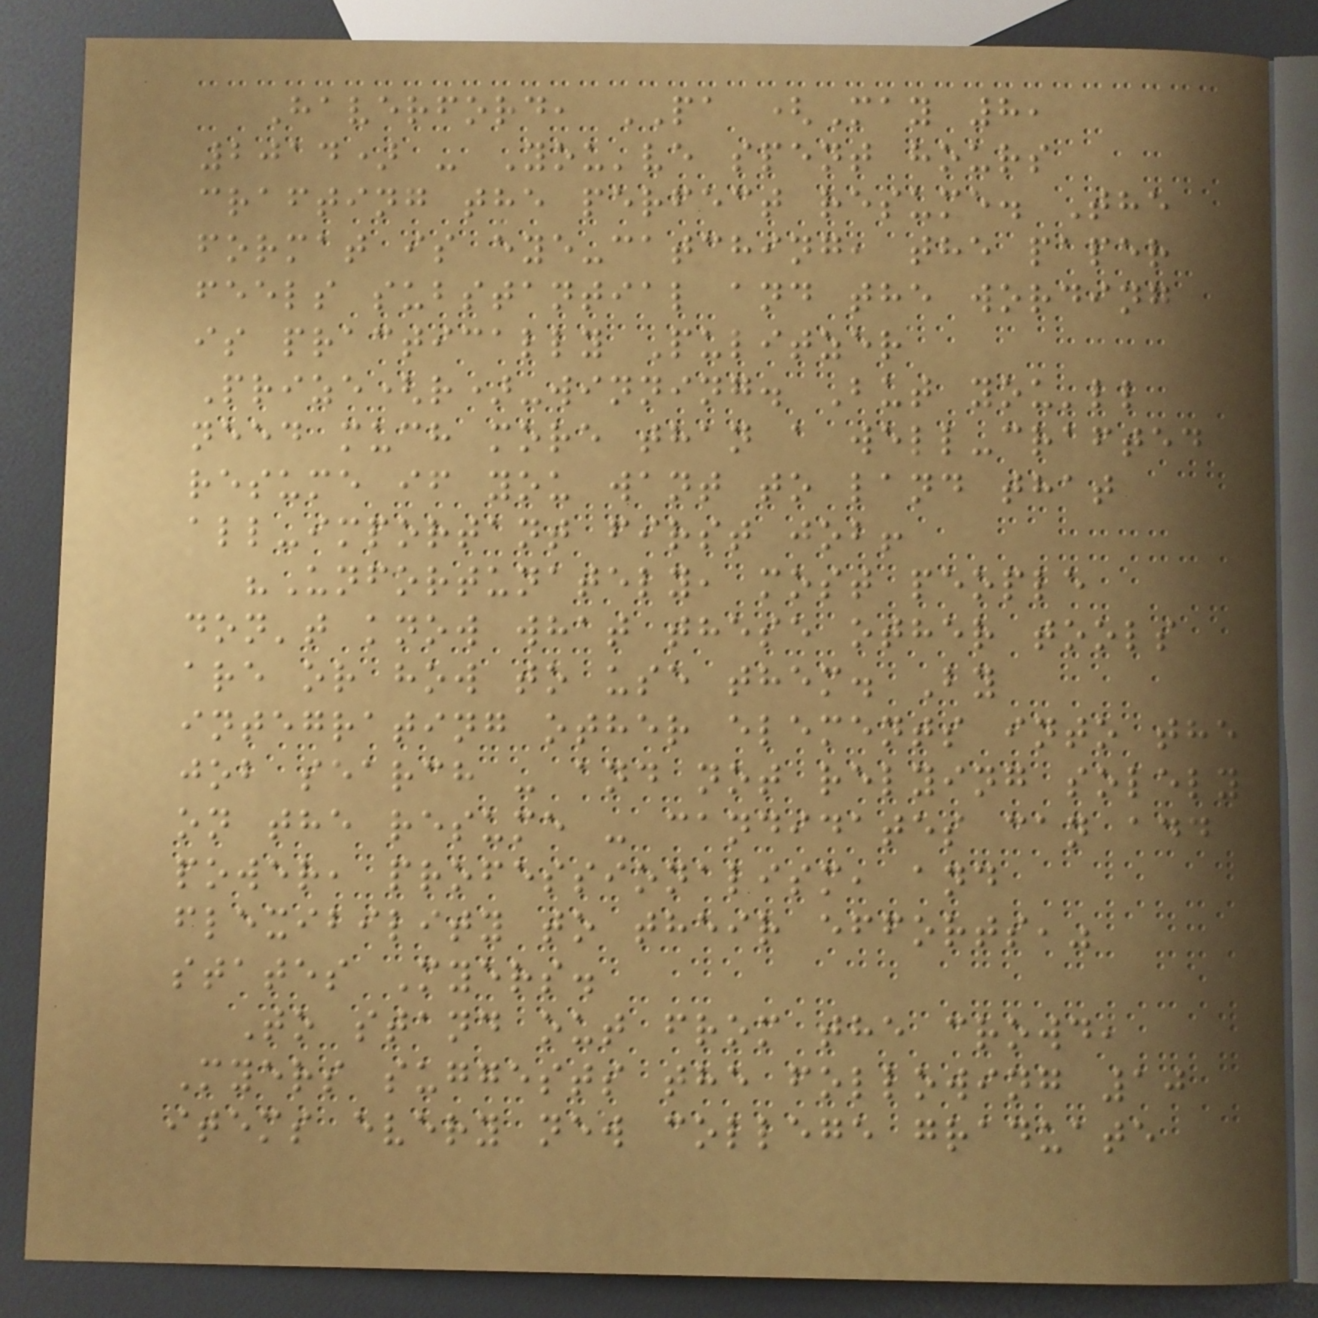Haverford, PA (May 8,
2014) - You've spent hours
crafting the perfect resume. The
format is eye-catching, the paper
feels substantial and the wording
is practically Pulitzer
Prize(r)-winning. But you'll
need much more than a well-crafted
resume if you want to land that
all-important first job!
"Unfortunately, most people
don't know what these other tools
are or how to use them. By
integrating other elements into the
job search - and not relying solely
on the resume - candidates can add
power, professionalism, and
flexibility to their efforts,"
states Myers.
To stand out from the crowd,
Myers suggests the following 10
items every new college graduate
